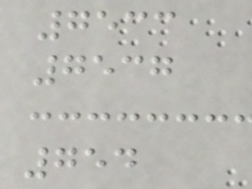7533
7537
754
